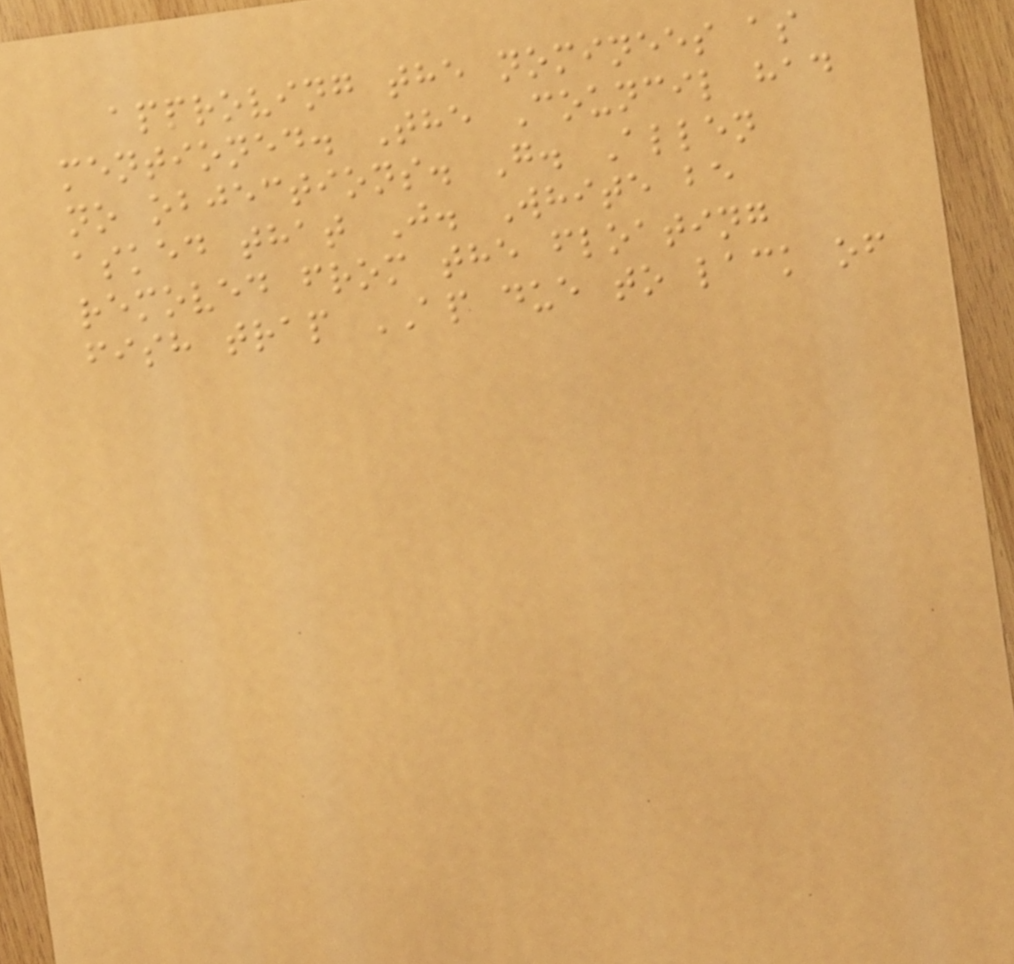approving the nominees as
mentioned. The Council had
no objections. G. Allen
asked that J. White be
removed from the floating
fish trap AP due to lack of
